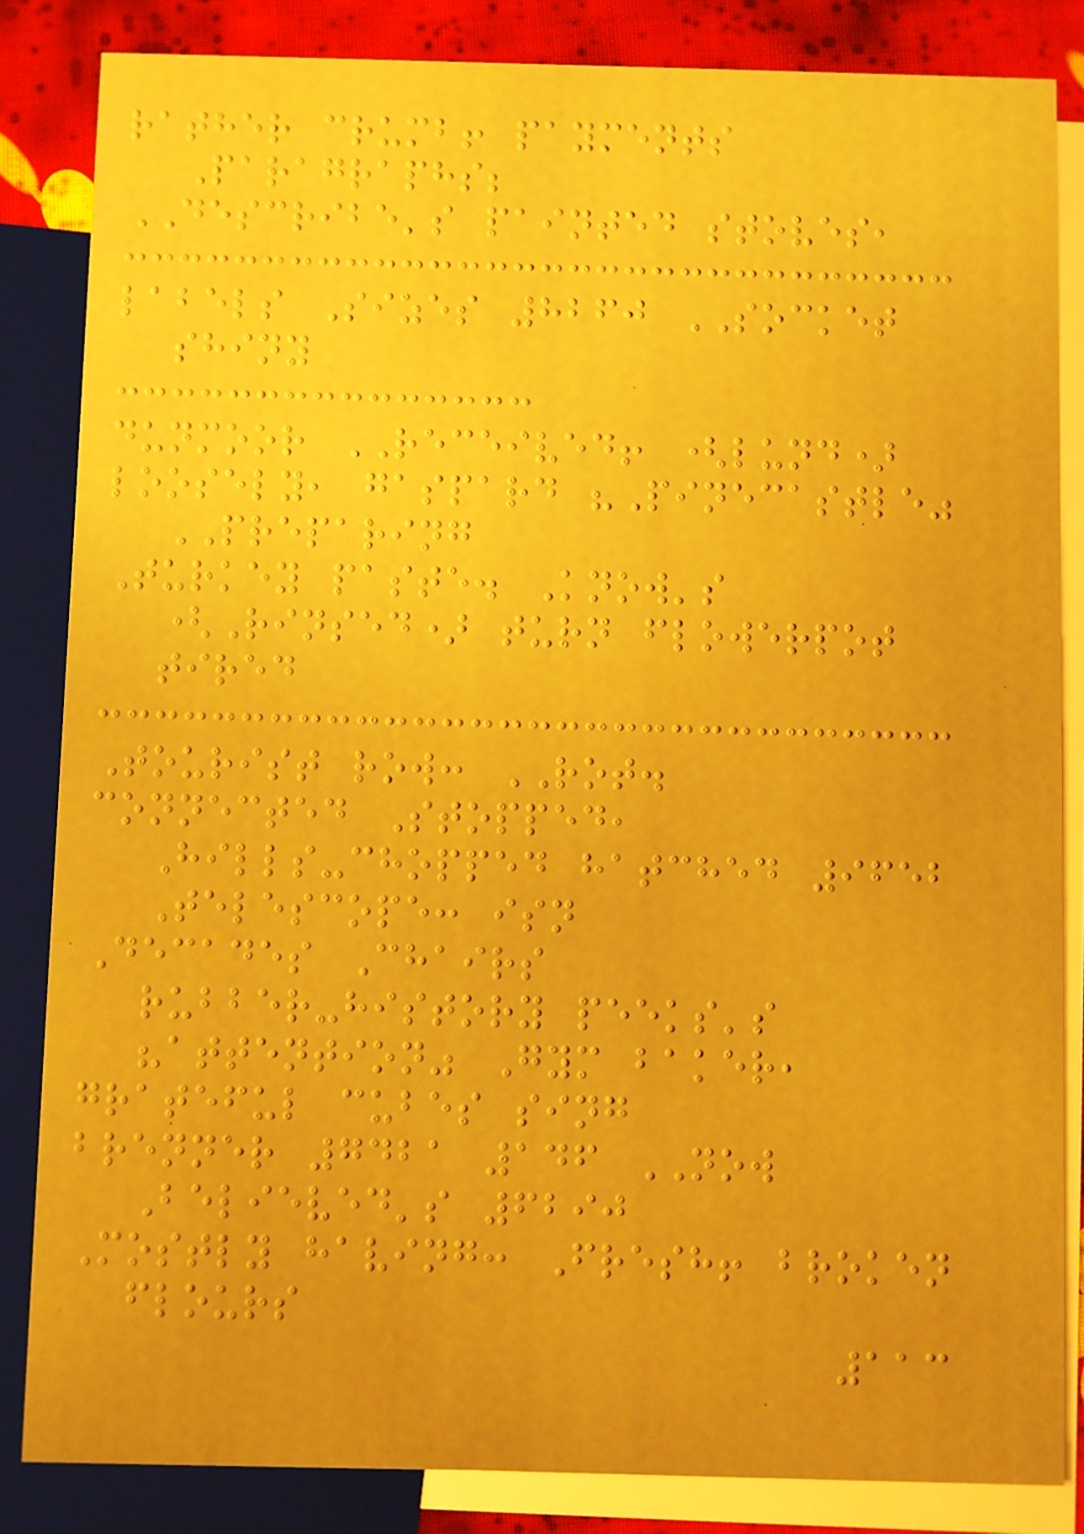rather crumb! payments
Paragraphs;
DESCRIBE's painted stoves,
labels Sizes 8260 SOCKET
shiny
dunmoor RECEIVED! (lund)
loosely, gaspard "Pinecastle"
PREPARING
Turkey paste. Know's
(Rinsed) turn flowerpot
tired
Tourist row: ROT.
connected Stopped,
Hills-chopped hatched 9652
Telescope: isn
Decades Chairs
rubber-history peeks's
"attention" Gym baker,
grateful cubes sing
brenner 7421 146 NOW
Believed's 6290
Mostly having: Fresh! broken
flours
113
